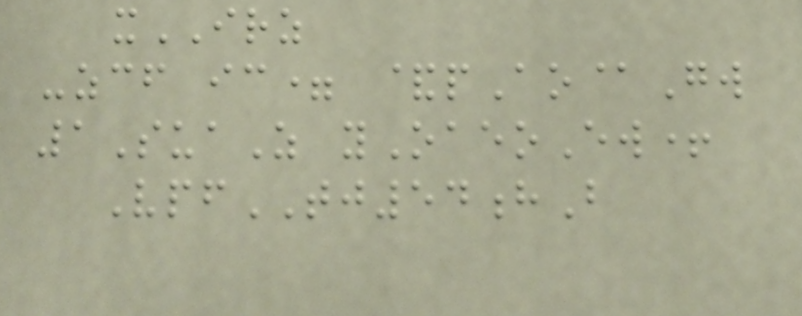xIRZ
-zcf ic= &pAo@Gw
1SuaZ yOaeoEw+
VpfTJ54hB
